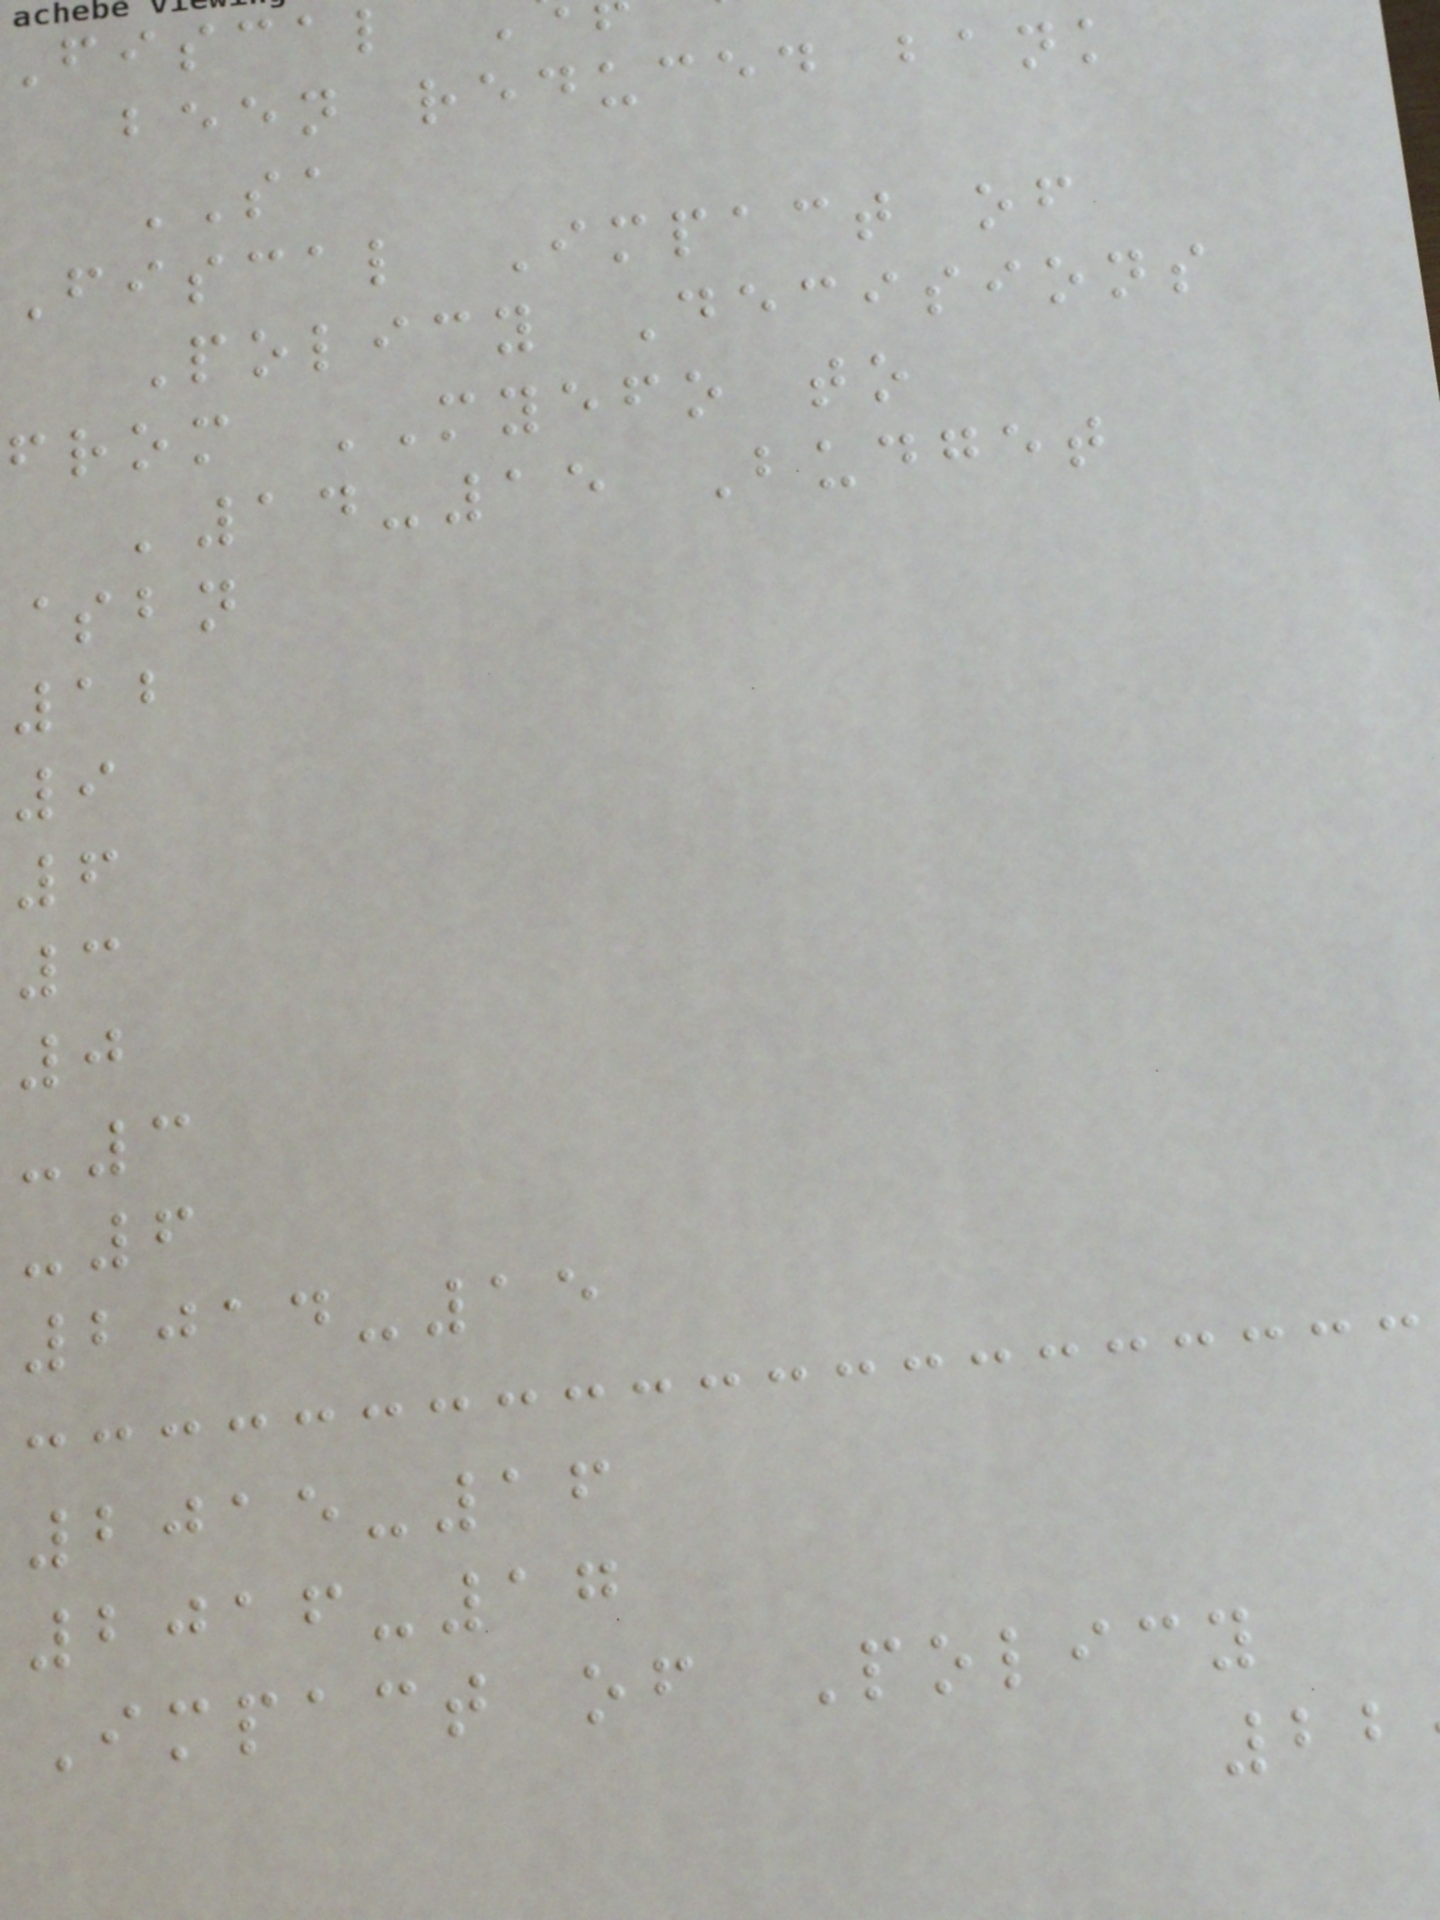Fiscal
been reduced bank
SA
Fiscal Impact of
Policy Decisions
from MYEFO to
'14-15 Budget
$bn
12
9
6
3
0
-3
-6
2014-15
2015-16
2016-17
Impact of Policy
